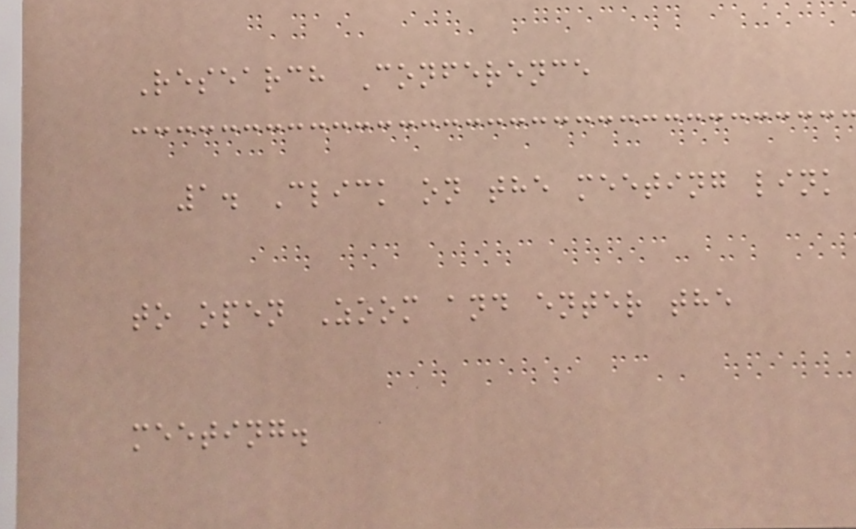Research Conference
1. Click on the meeting link
to open Zoom and enter the
meeting.
